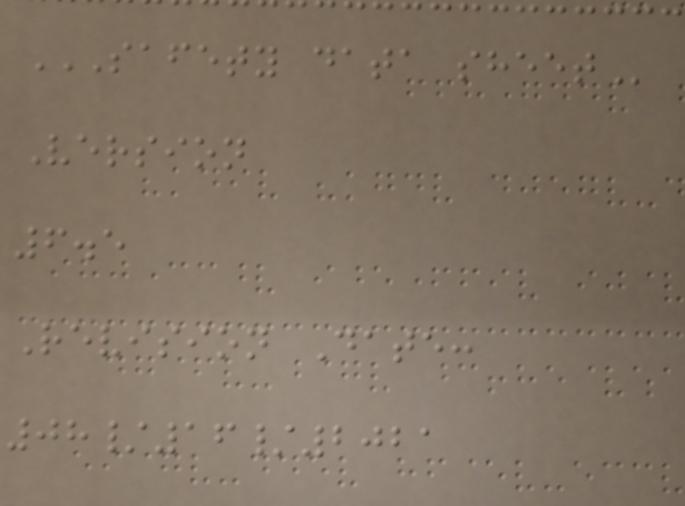SAFETY DATA SHEET
Version
6.5
Revision Date:
08/16/2021
